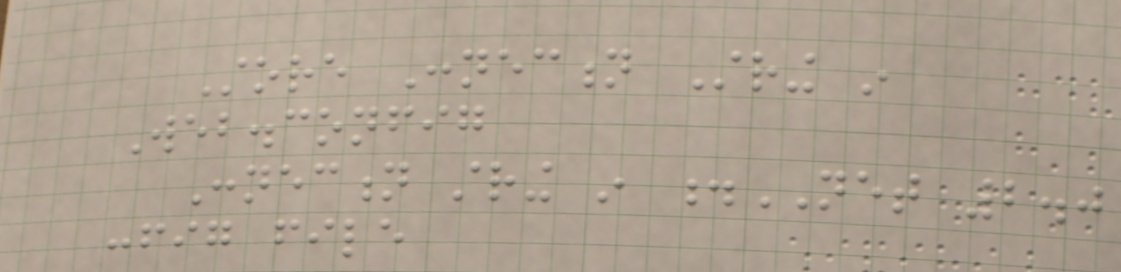Store Connection String in
Web.config
Connection string in .NET 2.0
config file
